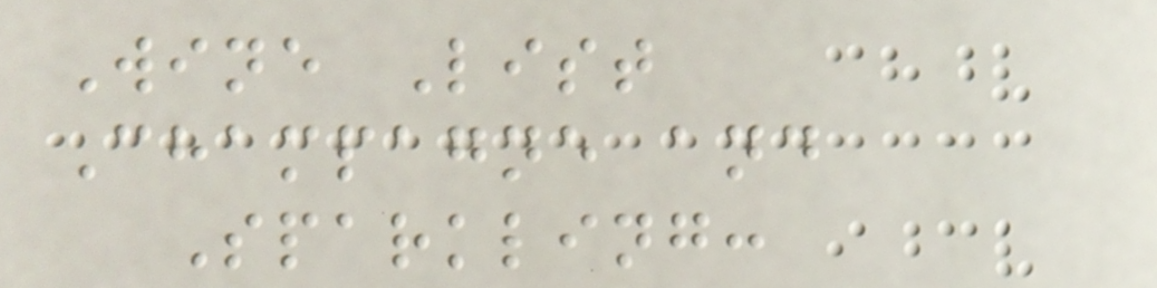Wine List
Champagne and
Sparkling:
